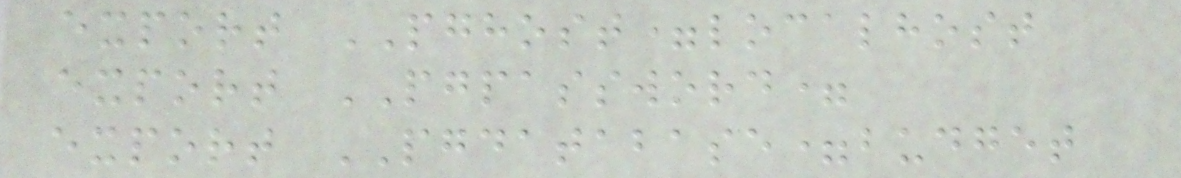export PGHOST=localhost
export PGPASSWORD=
export PGDATABASE=budget
